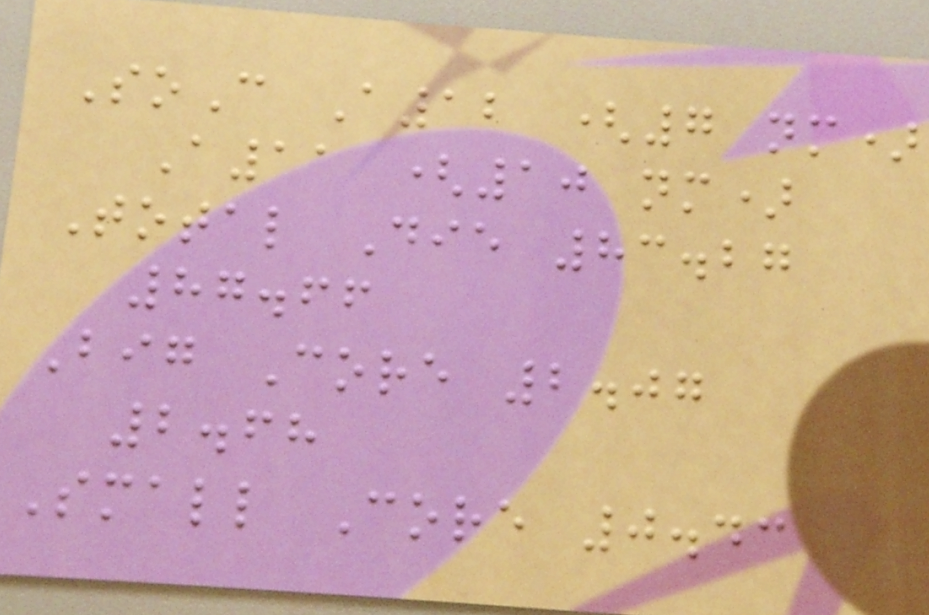SoC A12 (7 nm)
A11 (10 nm)
Total Die 83.27
87.66
Big Core 2.07
2.68
Small Core 0.43
